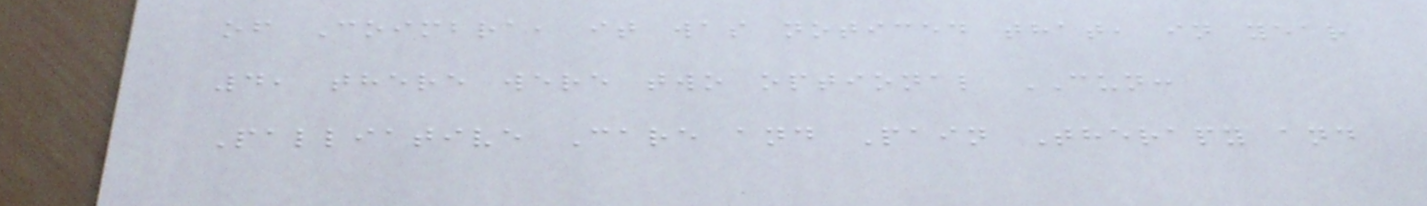of Coimbra, it was noticed that, in year
4, there were two optional CUN:
Palliative Care and Pain Therapy and
